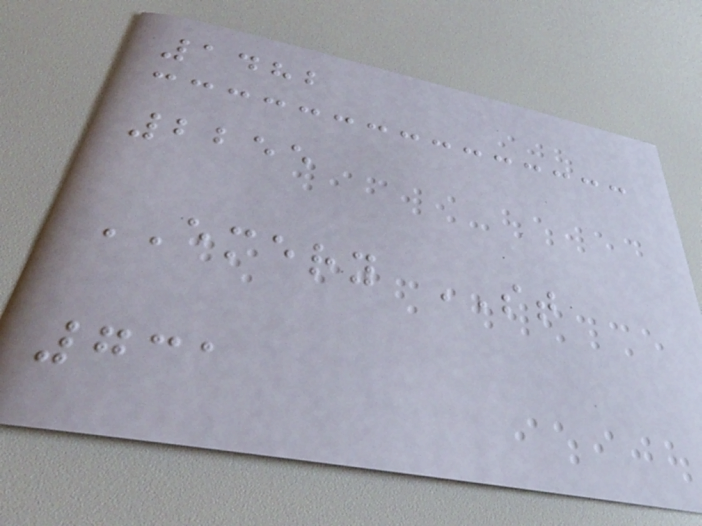1482
2255
EMERY ST
731
